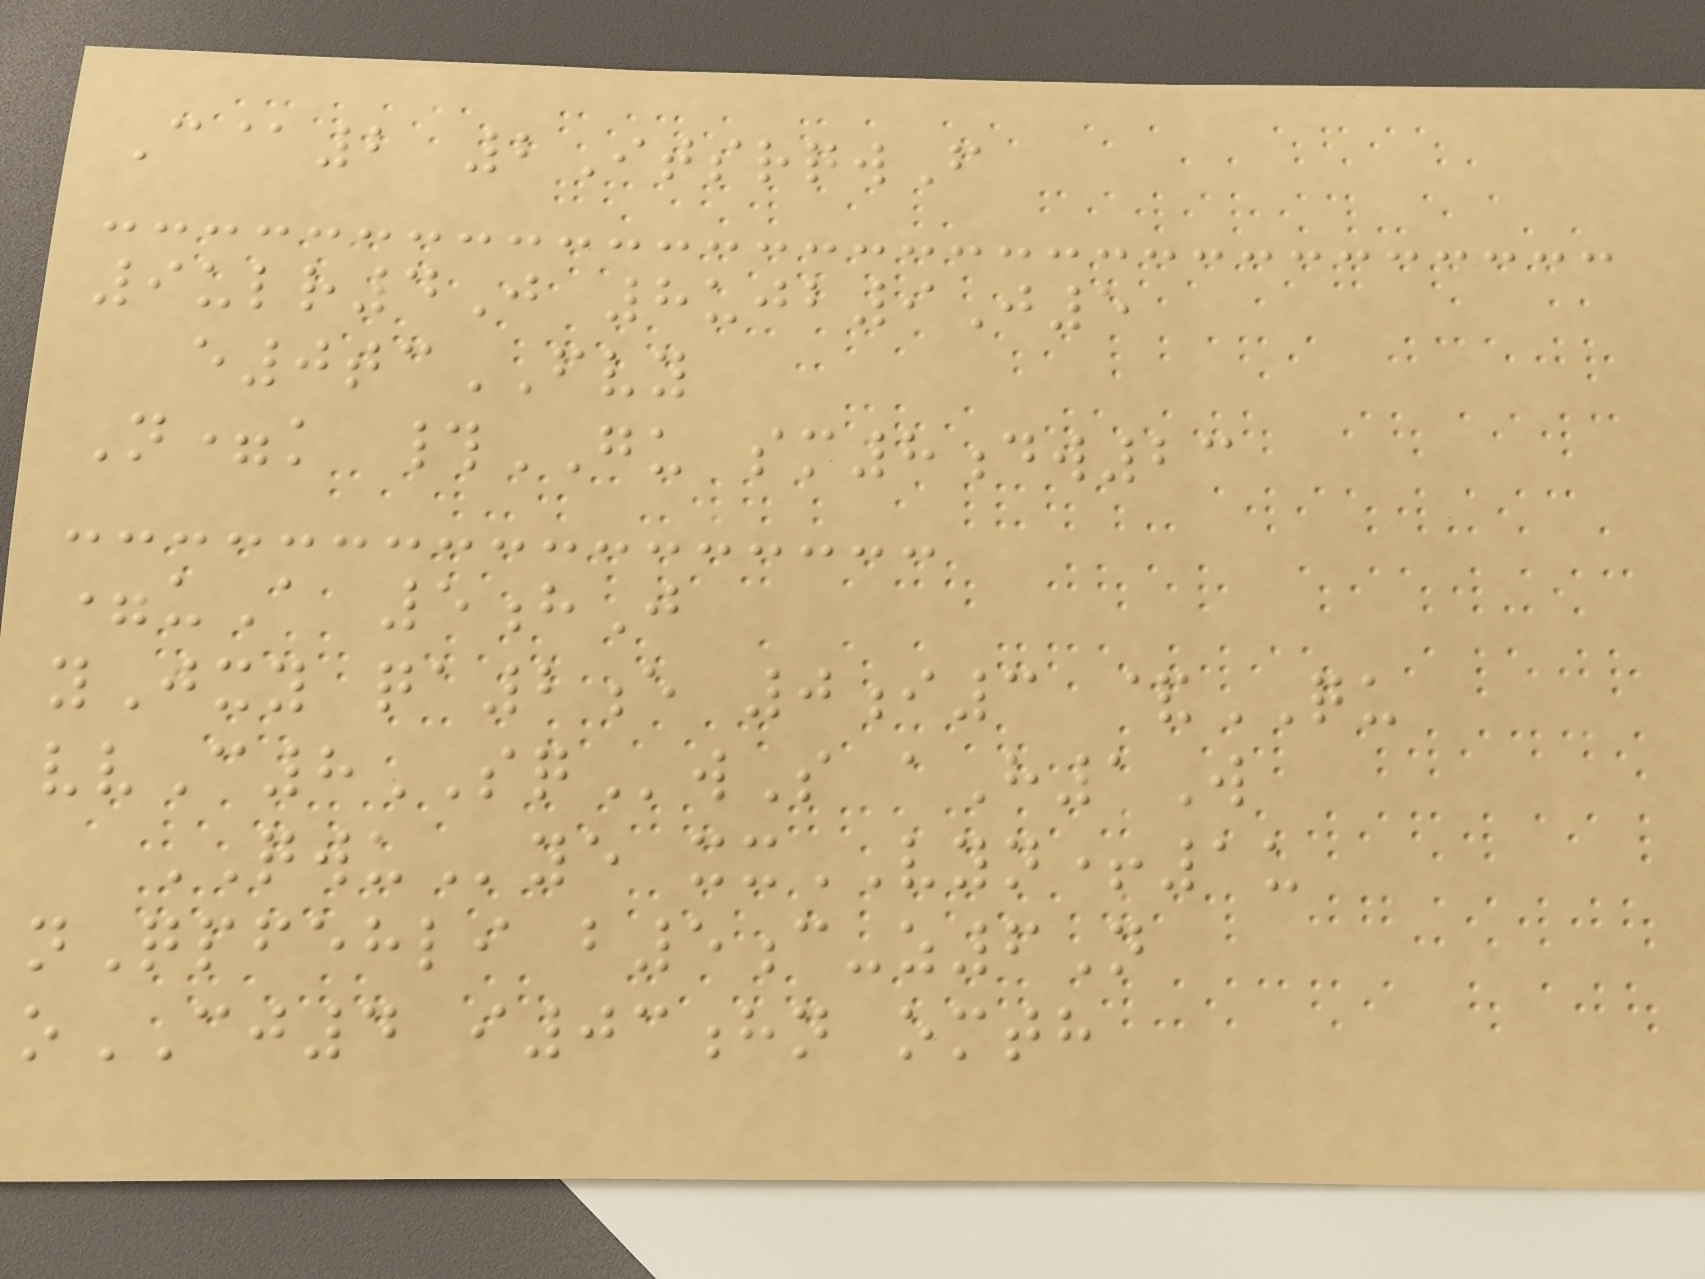C@2 2ItsrqwF
9ulr4J 8ujb9J5
e0tcFVY
N=k #GU sm8dw23
=uA 5hJ
yJxy qa2e 0i3 &QU
vvC8SQwS aH1W
QWUye xxVYN+1u
nQpfehli b5c-z6N
oCJ4 i03hn omth
